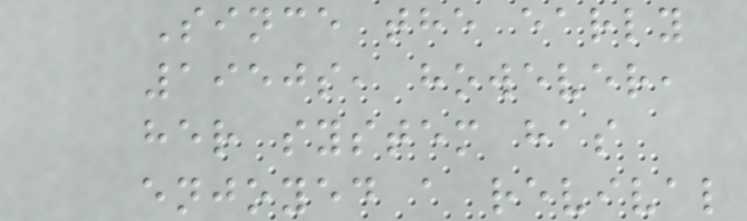Since the early
1950s, however,
her system has
enjoyed a revival
